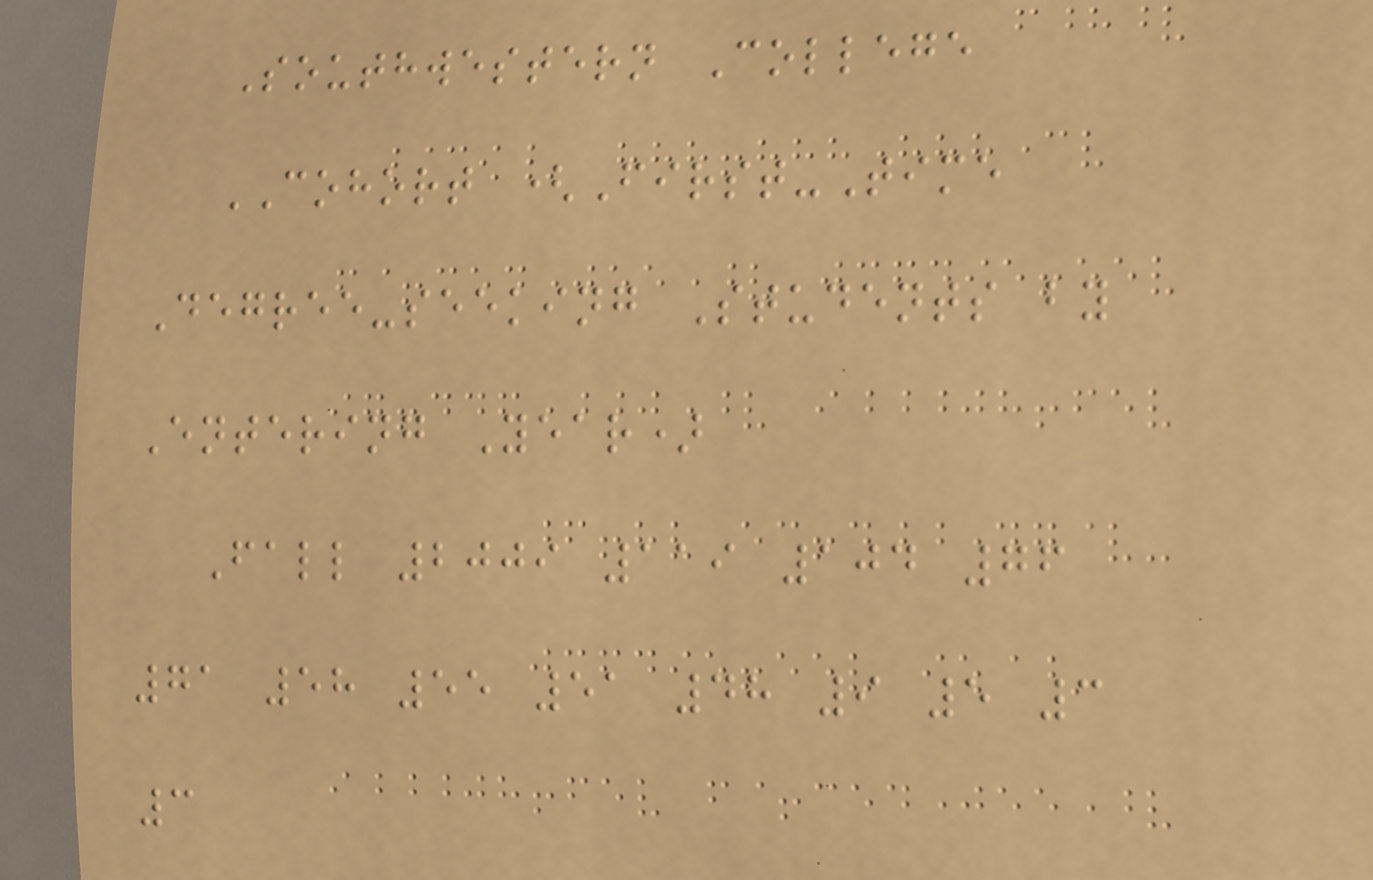Southwestern College
COHORT (First-Time
Degree-seeking Students by
Entering Year)
Fall 2009 119 104 76
71 58 55 51 48 9 5 3
3
